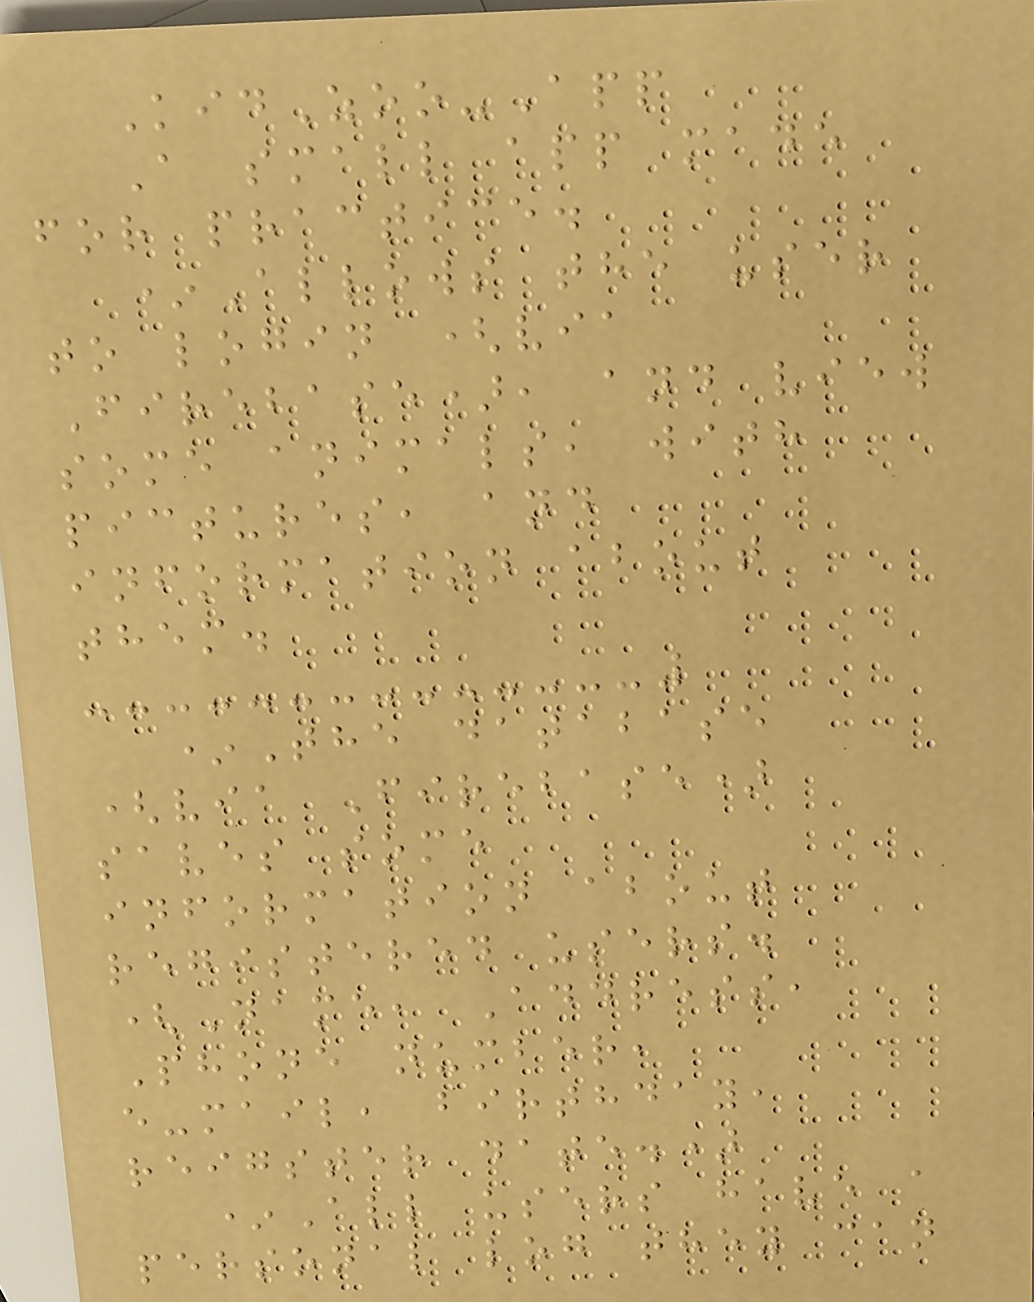KidZoo-App
A small app made
for practice.
*Allows the user
to login (via
Firebase), and view
some animals, with
pictures, and
information about
them.
*The database
(via Firebase)
saves some
information about
registered users.
(Name, Address,
Phone number,
e-mail, birthday,
reigster date.)
*All users have a
personal log they can
